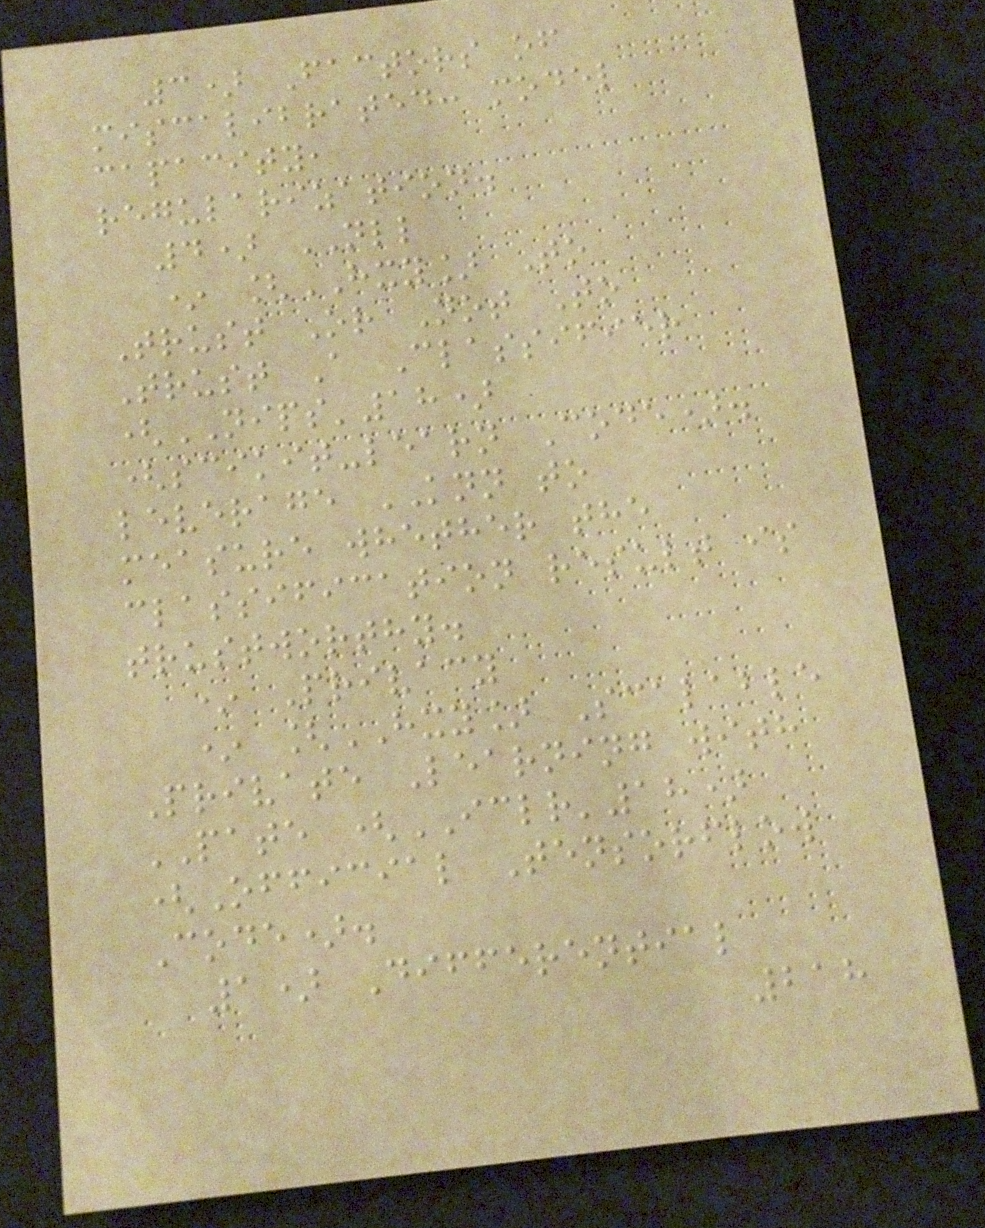3) Factors of
miscalibrated: model
capacity,
regularization.
4) NLL
* [HXY] To
Trust Or Not To
Trust A Classifier
(NIPS'18)
(scikit-learn Code).
leverage KNN to
measure whether the
classification result is
trustworthy.
* Privacy
* [HXY] Scalable
Private Learning with
PATE (ICLR'18)
(Official Tensorflow
Code).
1) Differential
218
